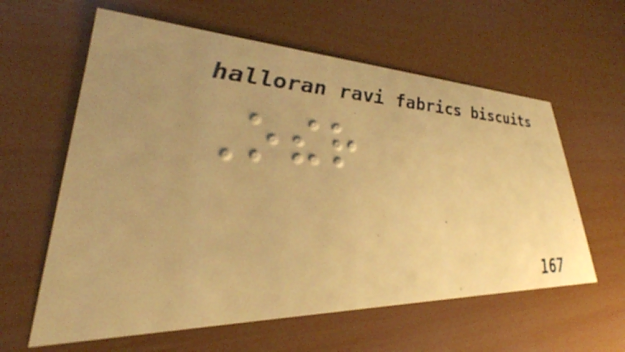Other
